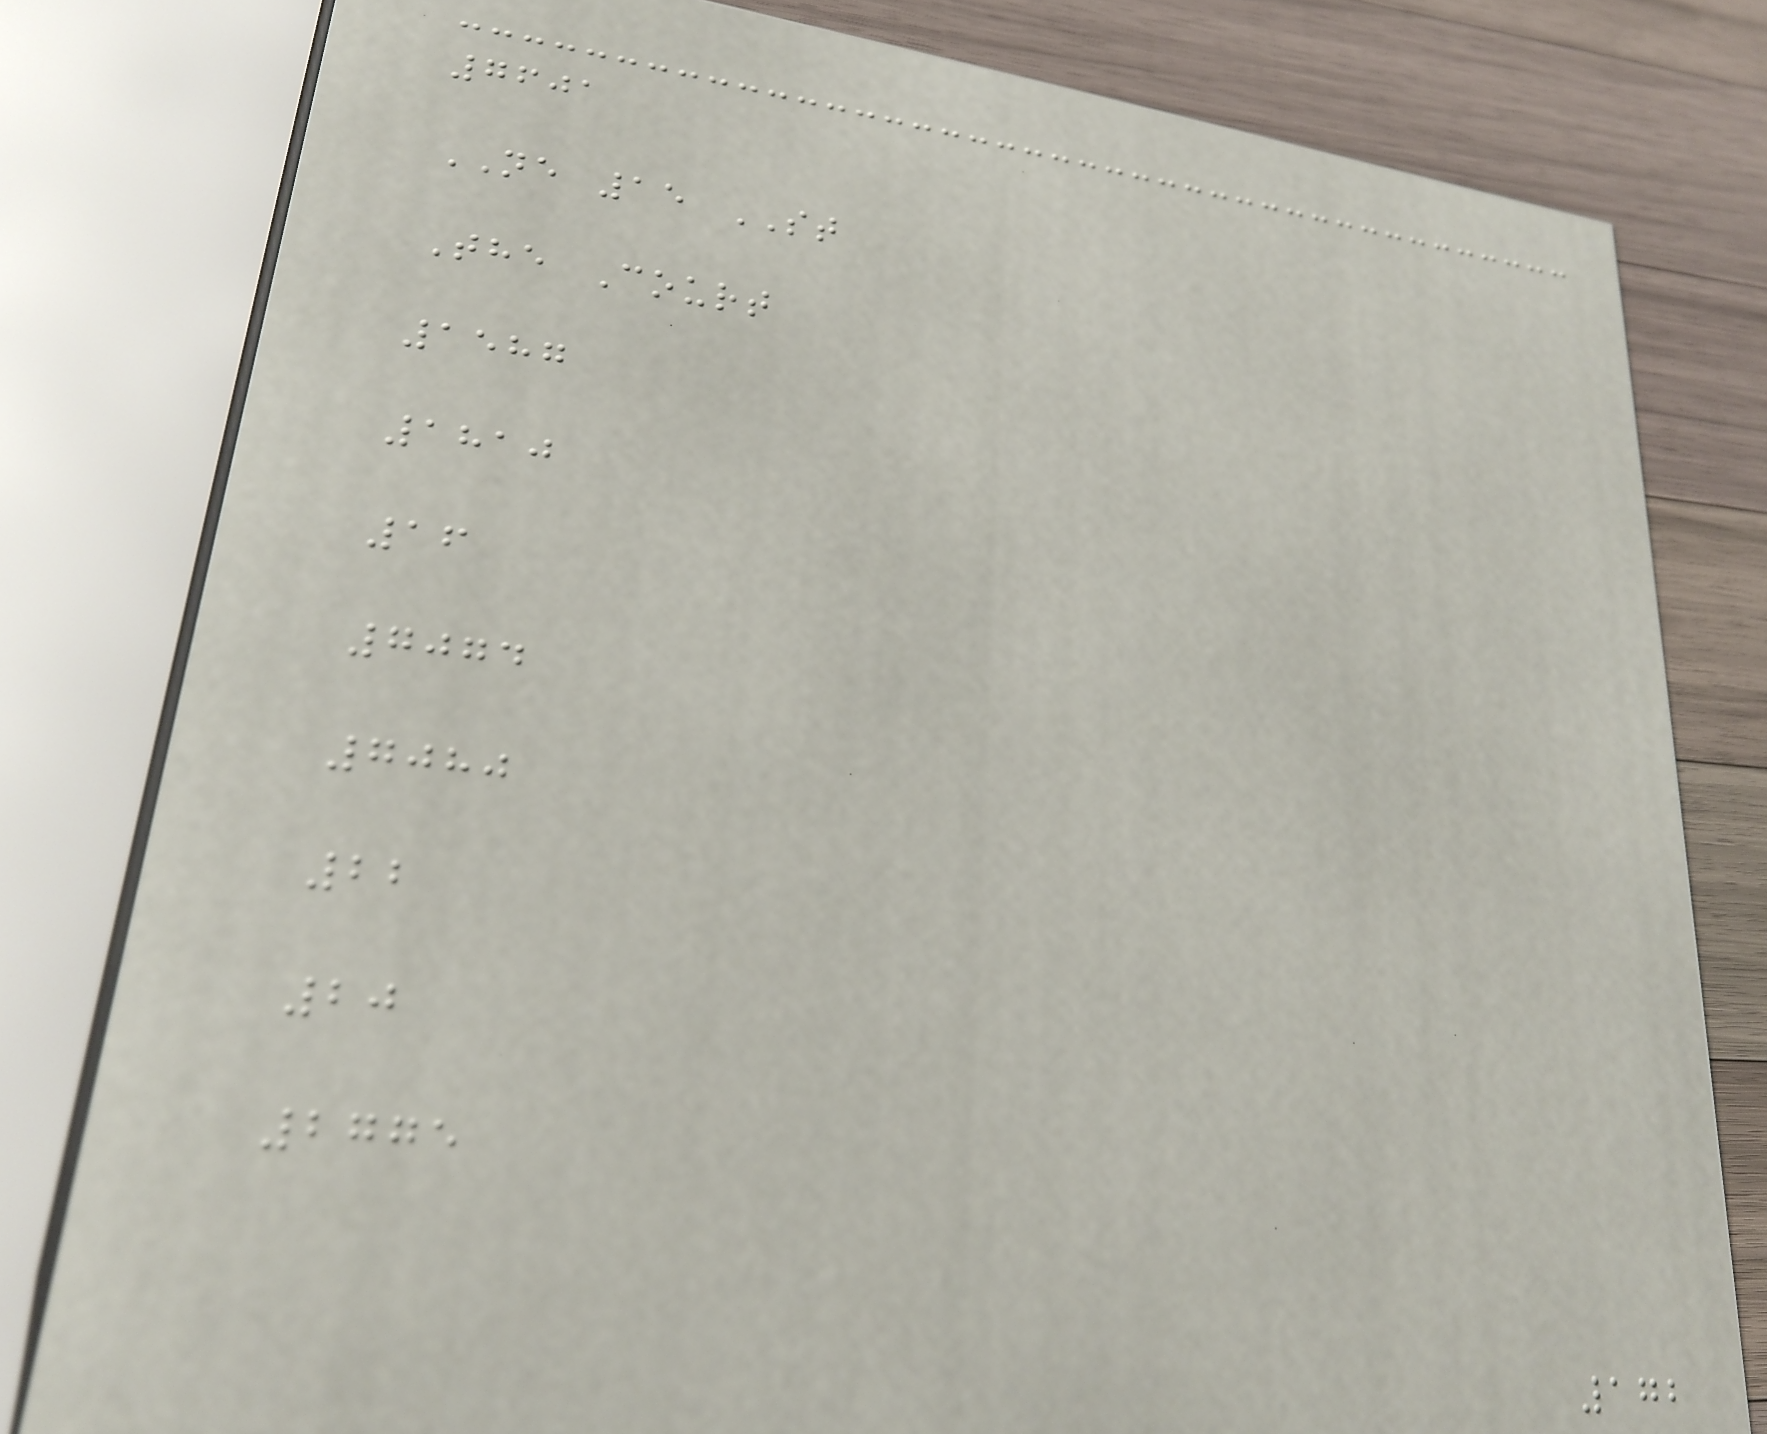7601
NE 15 ST
The Court
1587
1810
16
7074
7080
22
20
2775
172
